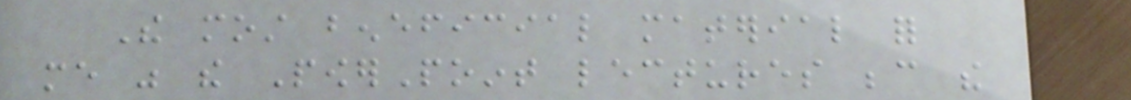The most beneficial material for
me was the PowerPoint lectures because the
